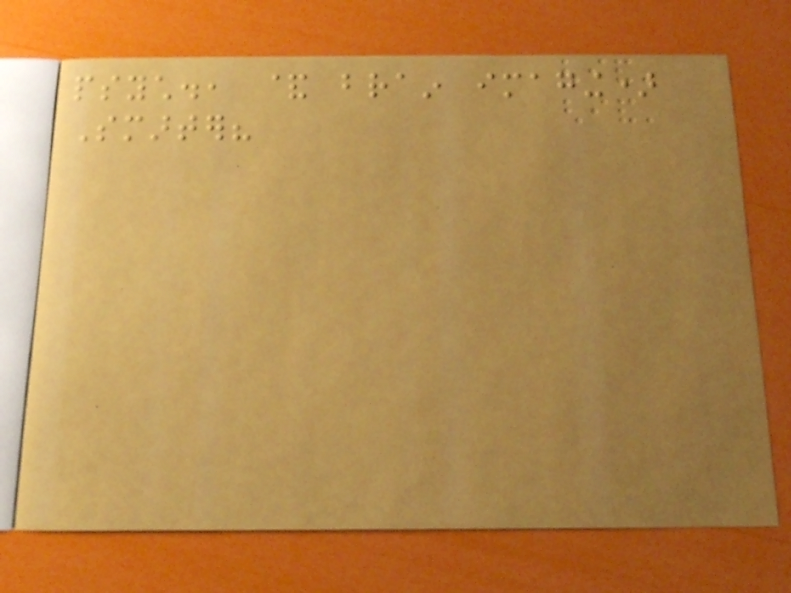psych., & brain imaging)
Smarter?
